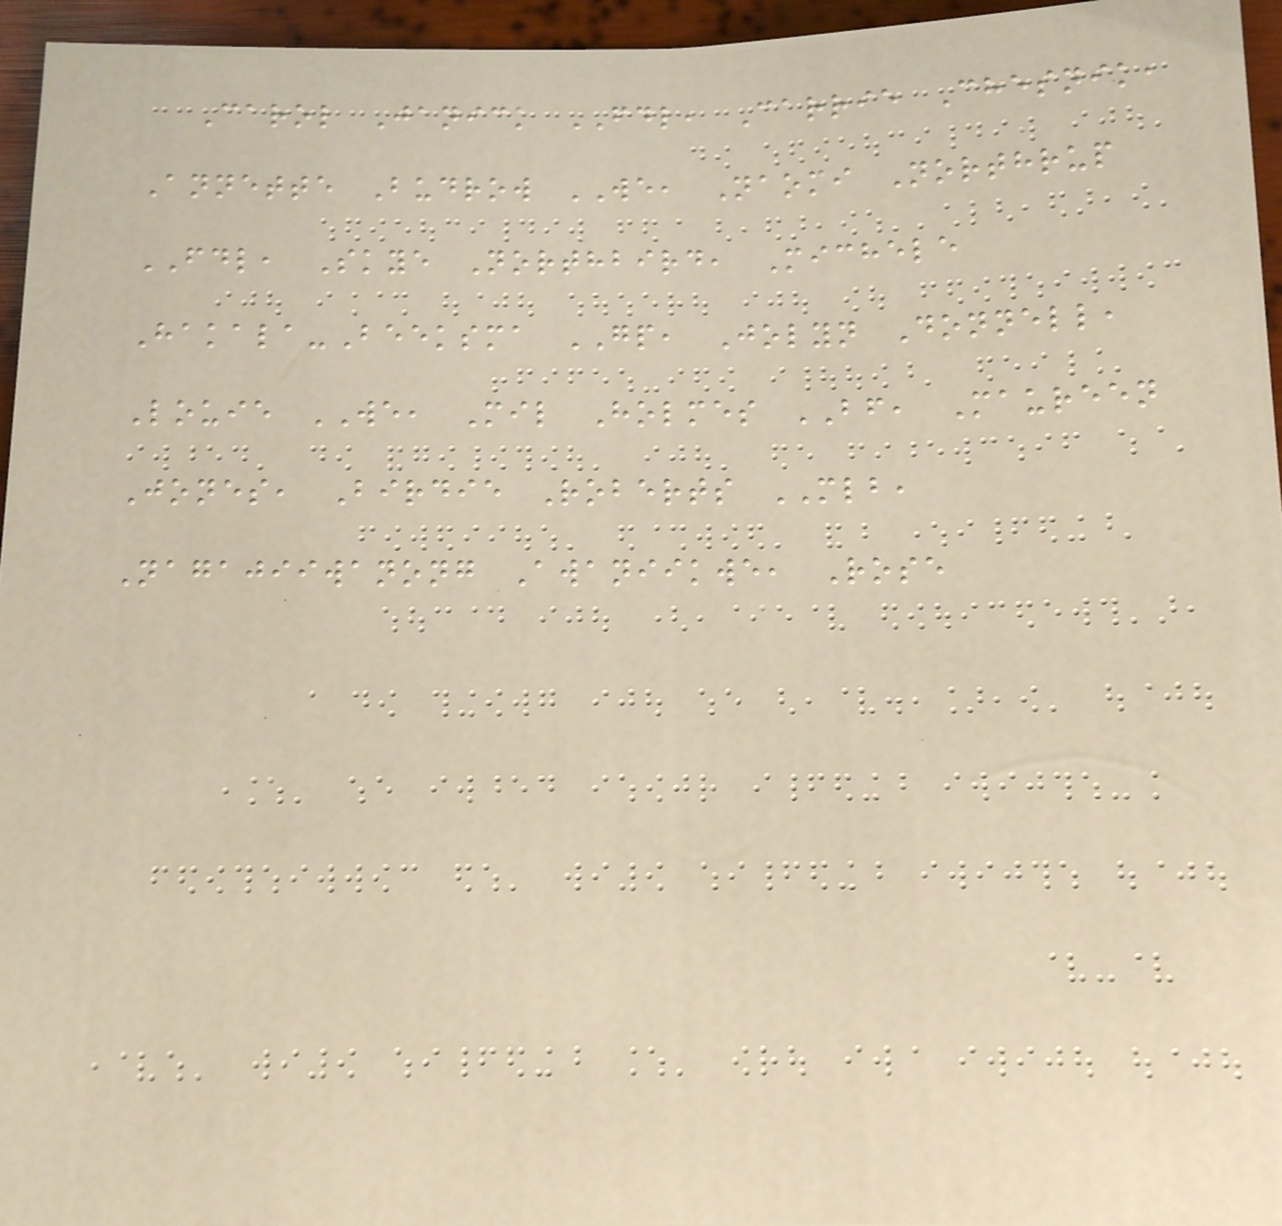Carol Janick FDL, Carrie Chesnik,
Annette Budrow WE, Naomi Northrup
FDL, Skye Northbird, Michele
Hakala-Beeksma GP, Jolyn Donnell,
Louie WE, Mil Holmes BF, Maureen
Jones, Birdie Roberts MLB,
Nagajiiwanong Awaniikwe, Rose
